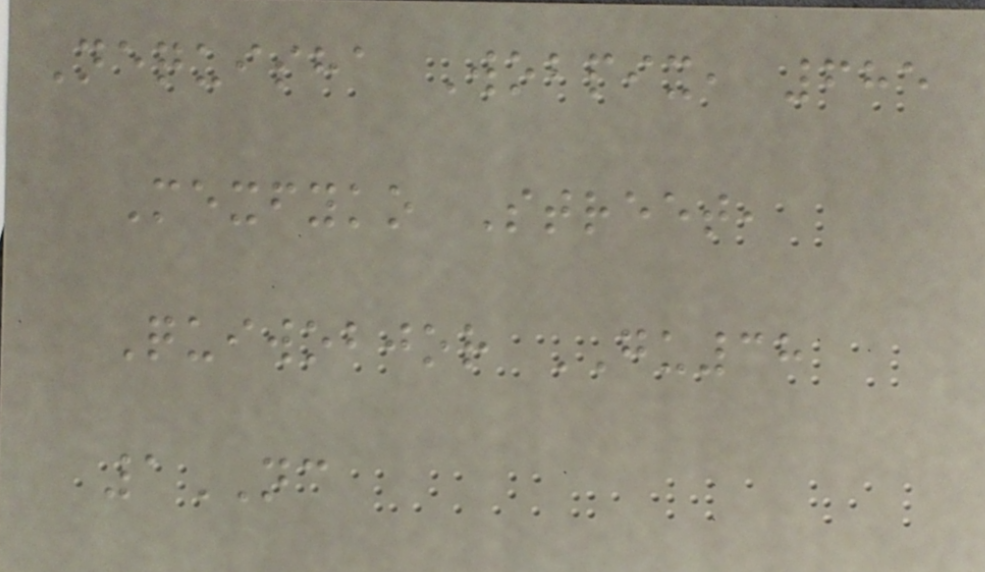Nequisha Wobpix, 685
Mexfyko Street,
Quiwobjor GU38
1NC
